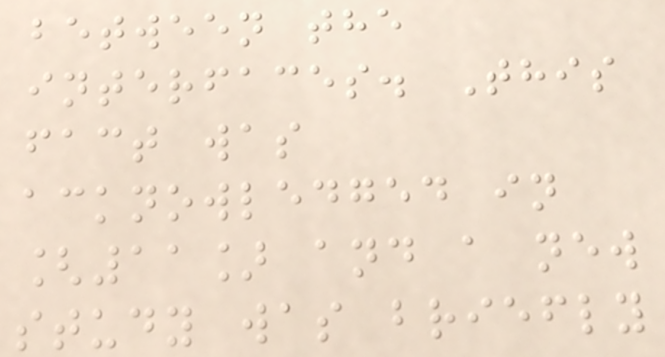between the
interfaces. This
fact was
acknowledged in
[11] and a new
study was briefly
